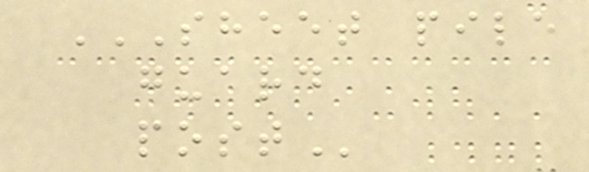SHEET PILE
GUARD
POST
